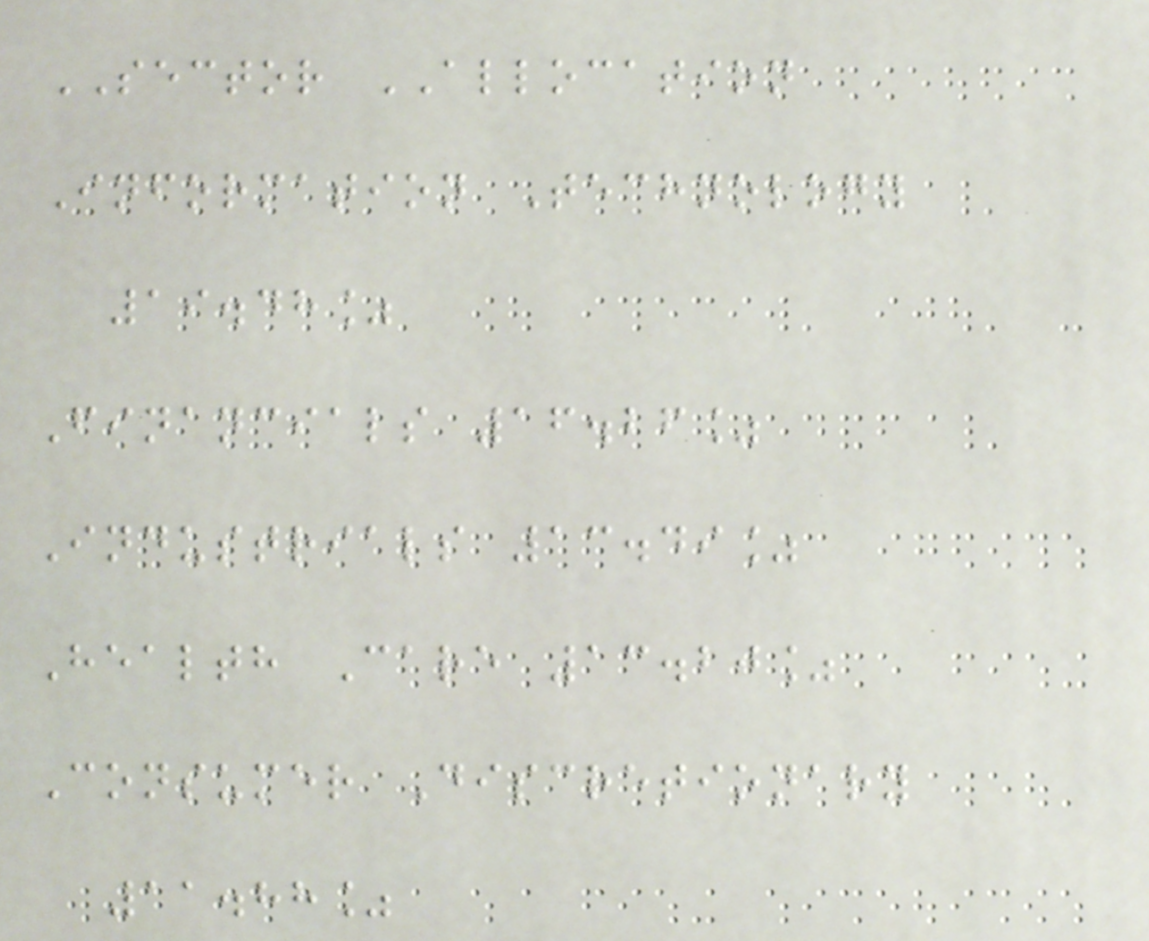SECTOR ALLOCATION
Information Technology
19.48%
Financials 16.26%
Industrials 13.49%
Health Care 13.20%
Consumer Discretionary
11.88%
